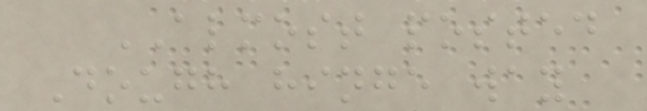ALMOST posted
Dough hinge way
